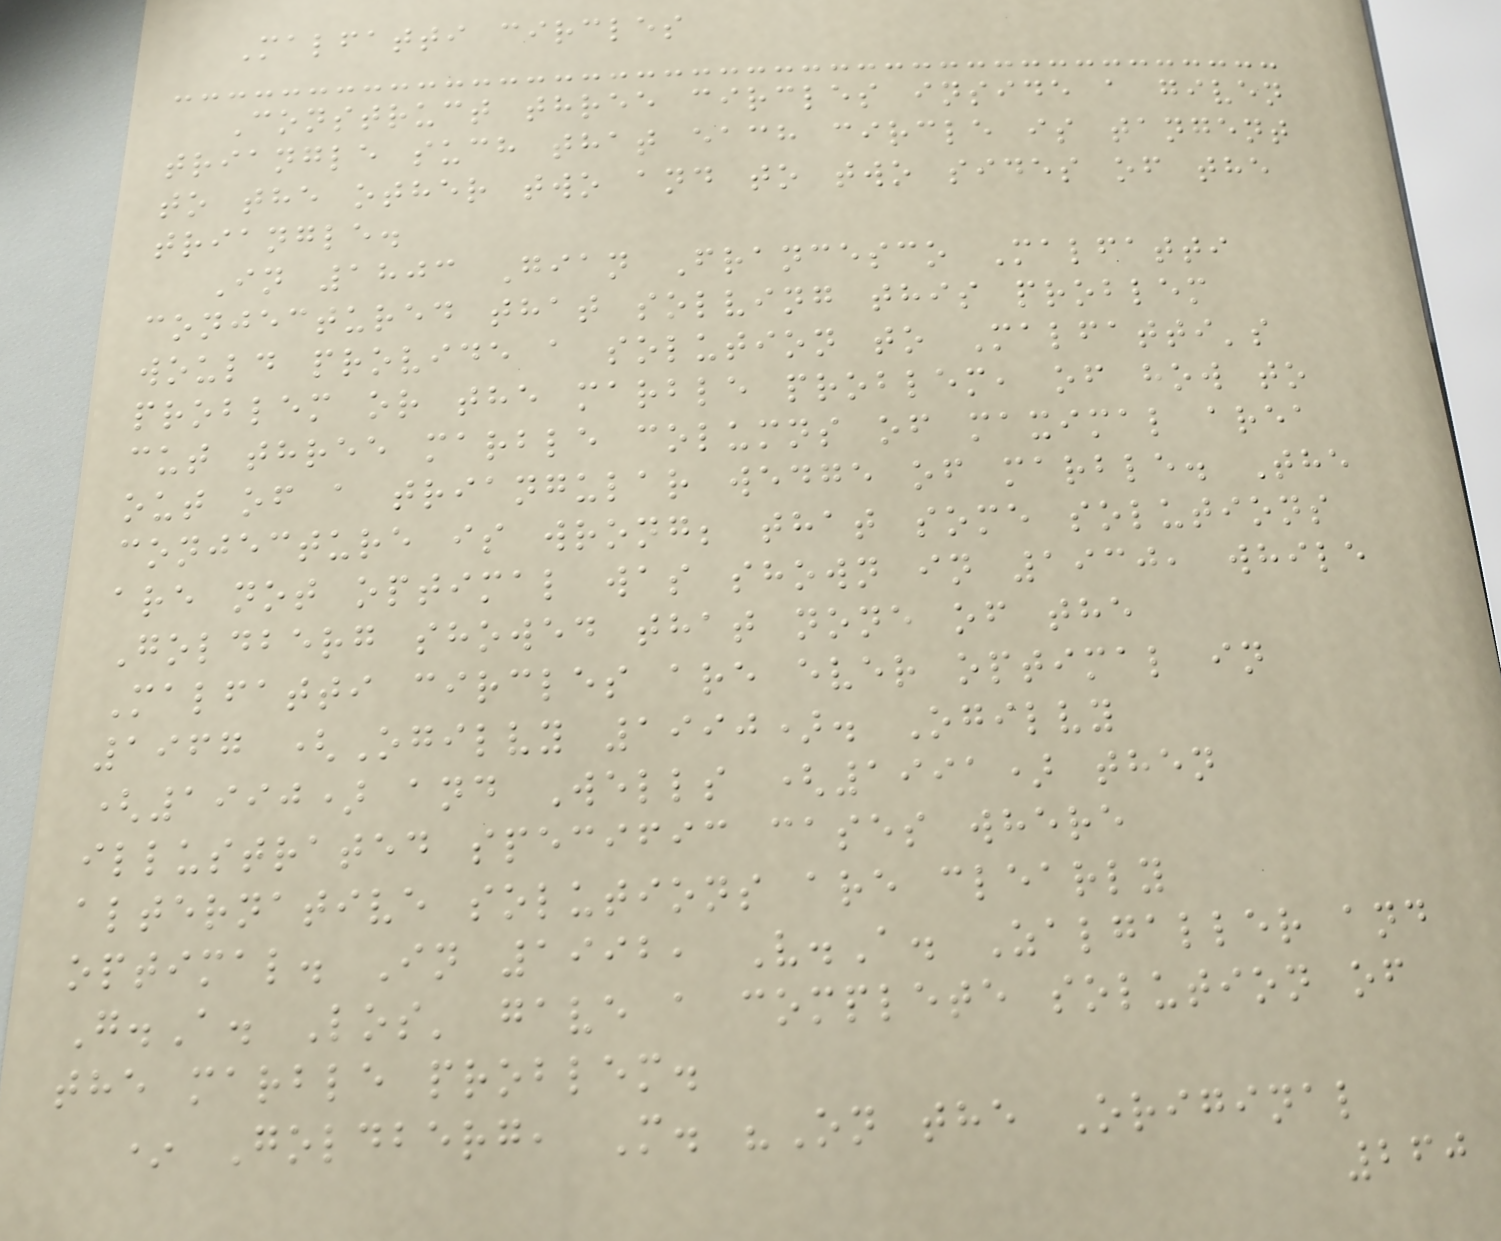Malfatti circles
Construct three circles inside a given
triangle such that each circle is tangent
to the other two and to two sides of the
triangle.
In 1803 Gian Francesco Malfatti
conjectured that solving this problem
would provide a solution to Malfatti's
problem or the marble problem, of how to
cut three marble columns of maximal area
out of a triangular wedge of marble. The
conjecture is wrong; that some solutions
are not optimal was shown in 1930, while
Goldberg showed that none of the
Malfatti circles are ever optimal in
1967 (Ogilvy 1990). Ogilvy
(1990) and Wells (1991) then
illustrated specific cases where
alternative solutions are clearly
optimal. In 1992, V.A. Zalgaller and
G.A. Los' gave a complete solution of
the marble problem.
* Goldberg, M. "On the Original
260
